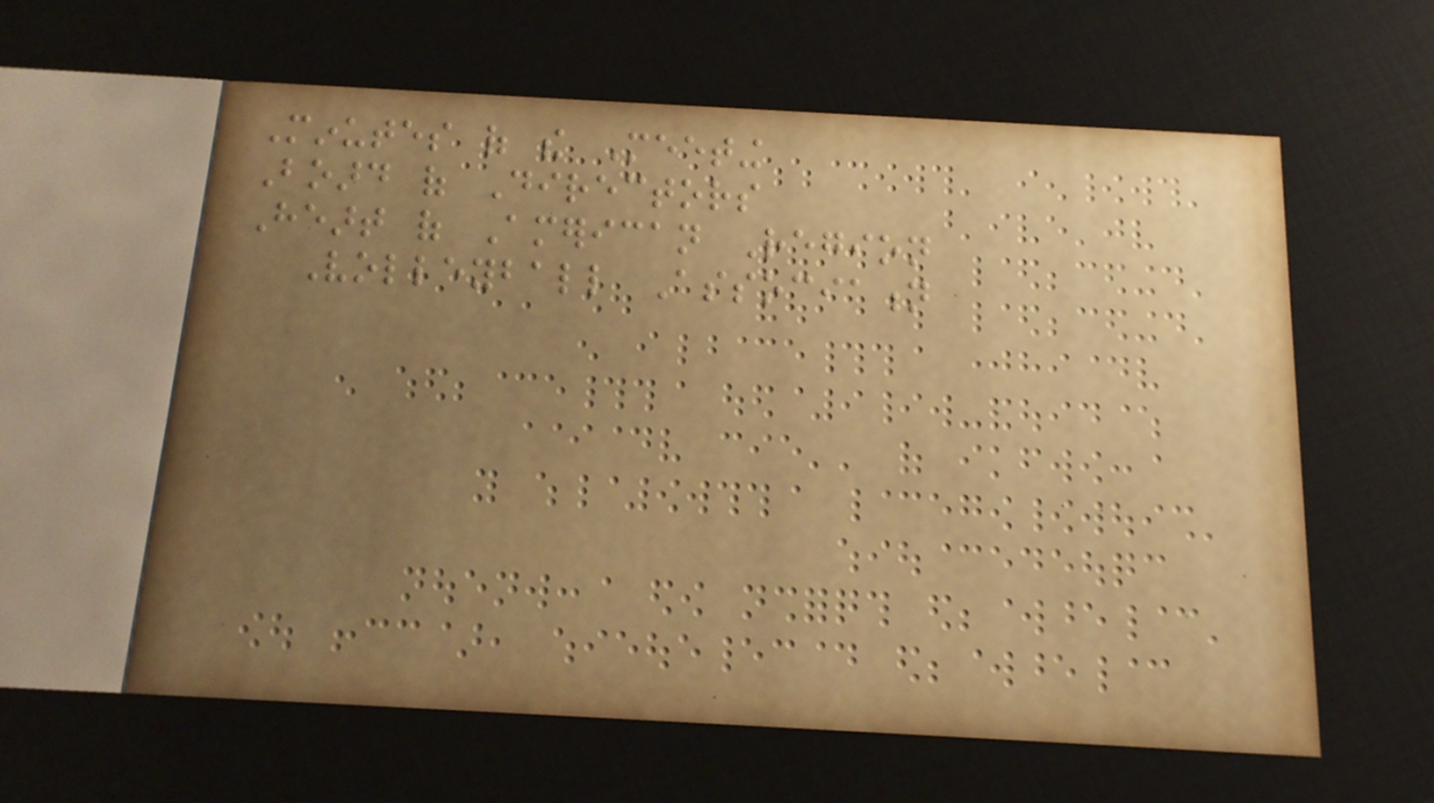Minutes of the Meeting
Board of Directors
Heart of American Region
Volleyball Association
